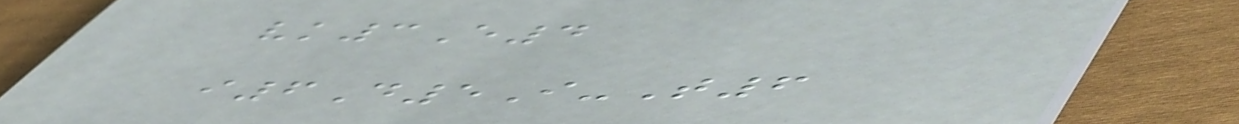vk3E4
i6D5I-T6
